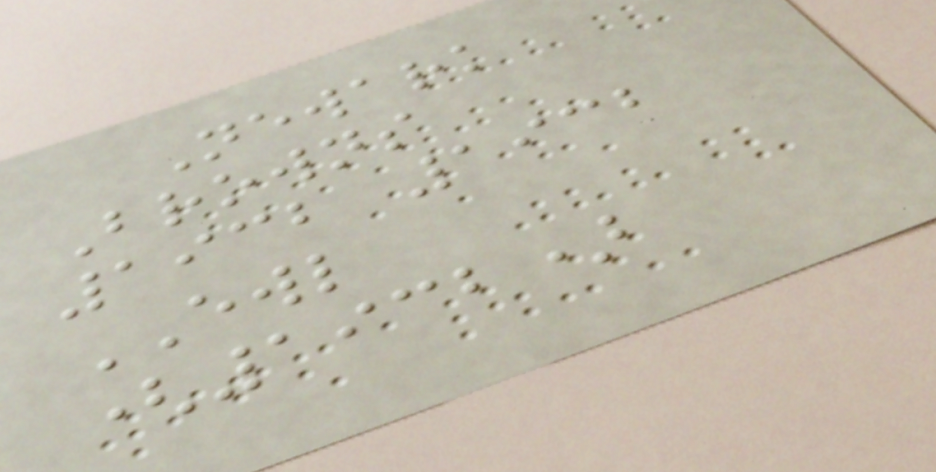Newark
Browns
1932 1932
EWL
(1932)
